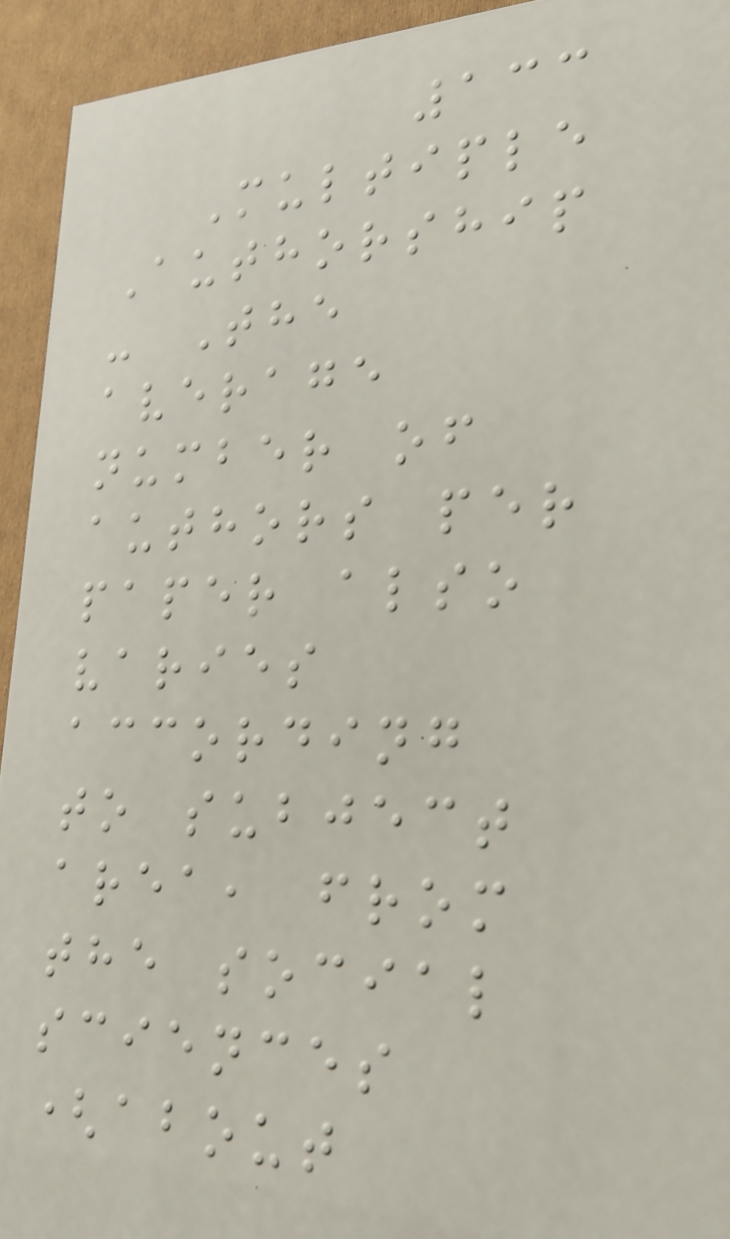133
Multiple
Authorship
- The
average
number of
authors per
paper also
varies
according
to subject
area, from
the social
sciences
(about
